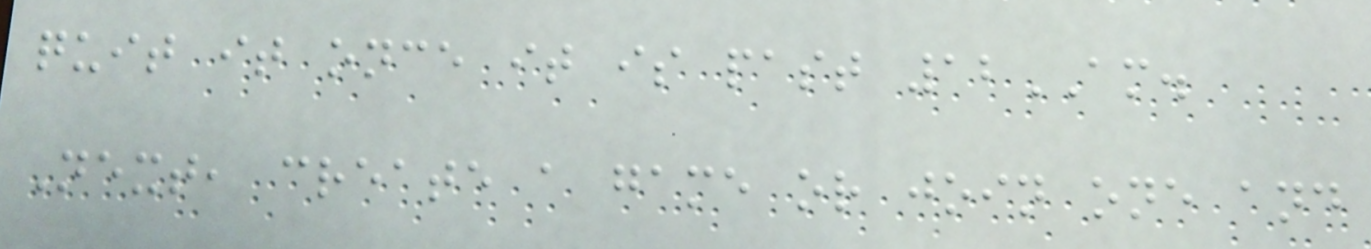quit it once it is past 12AM.
Next, create a game or join one and
